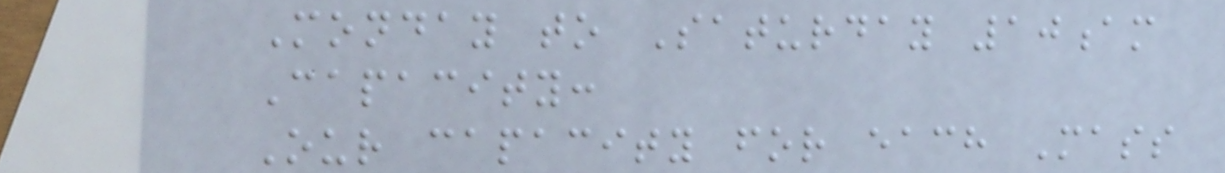Monday to Saturday 10am
Capacity:
Our capacity for each Mass
